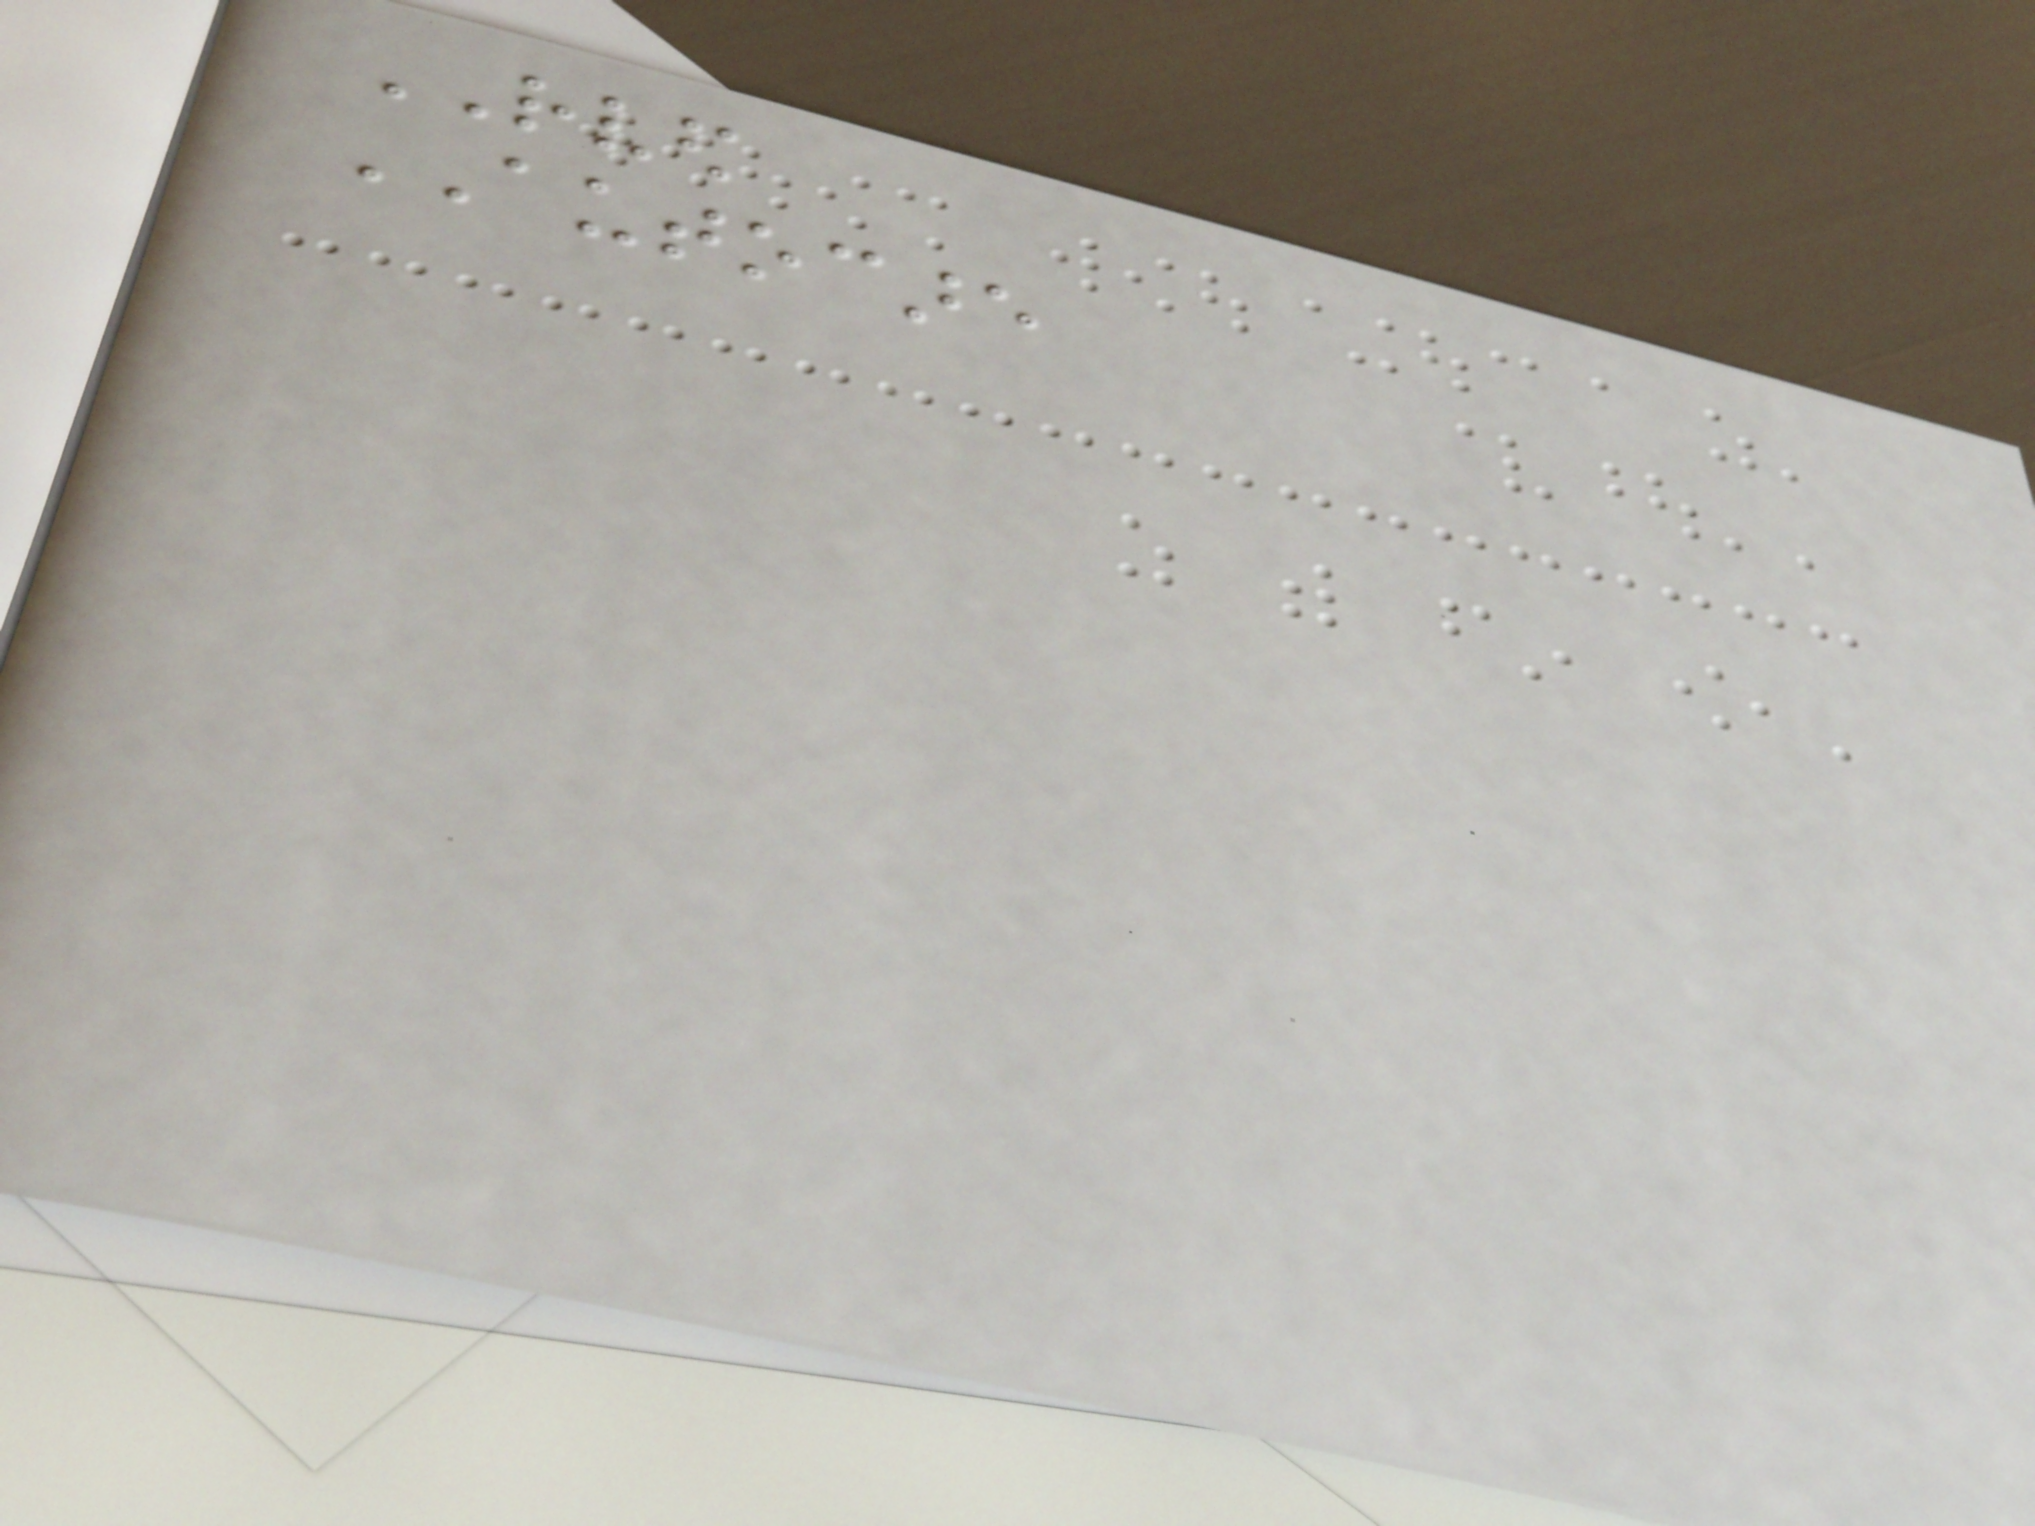RVED
AUTOCARE
